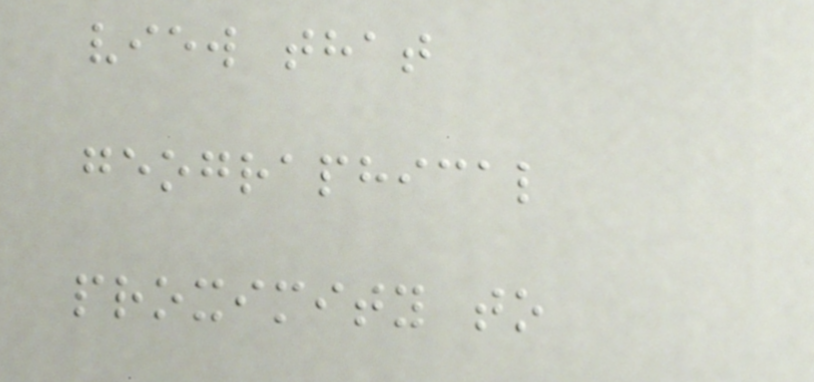view that
geographical
proximity to
